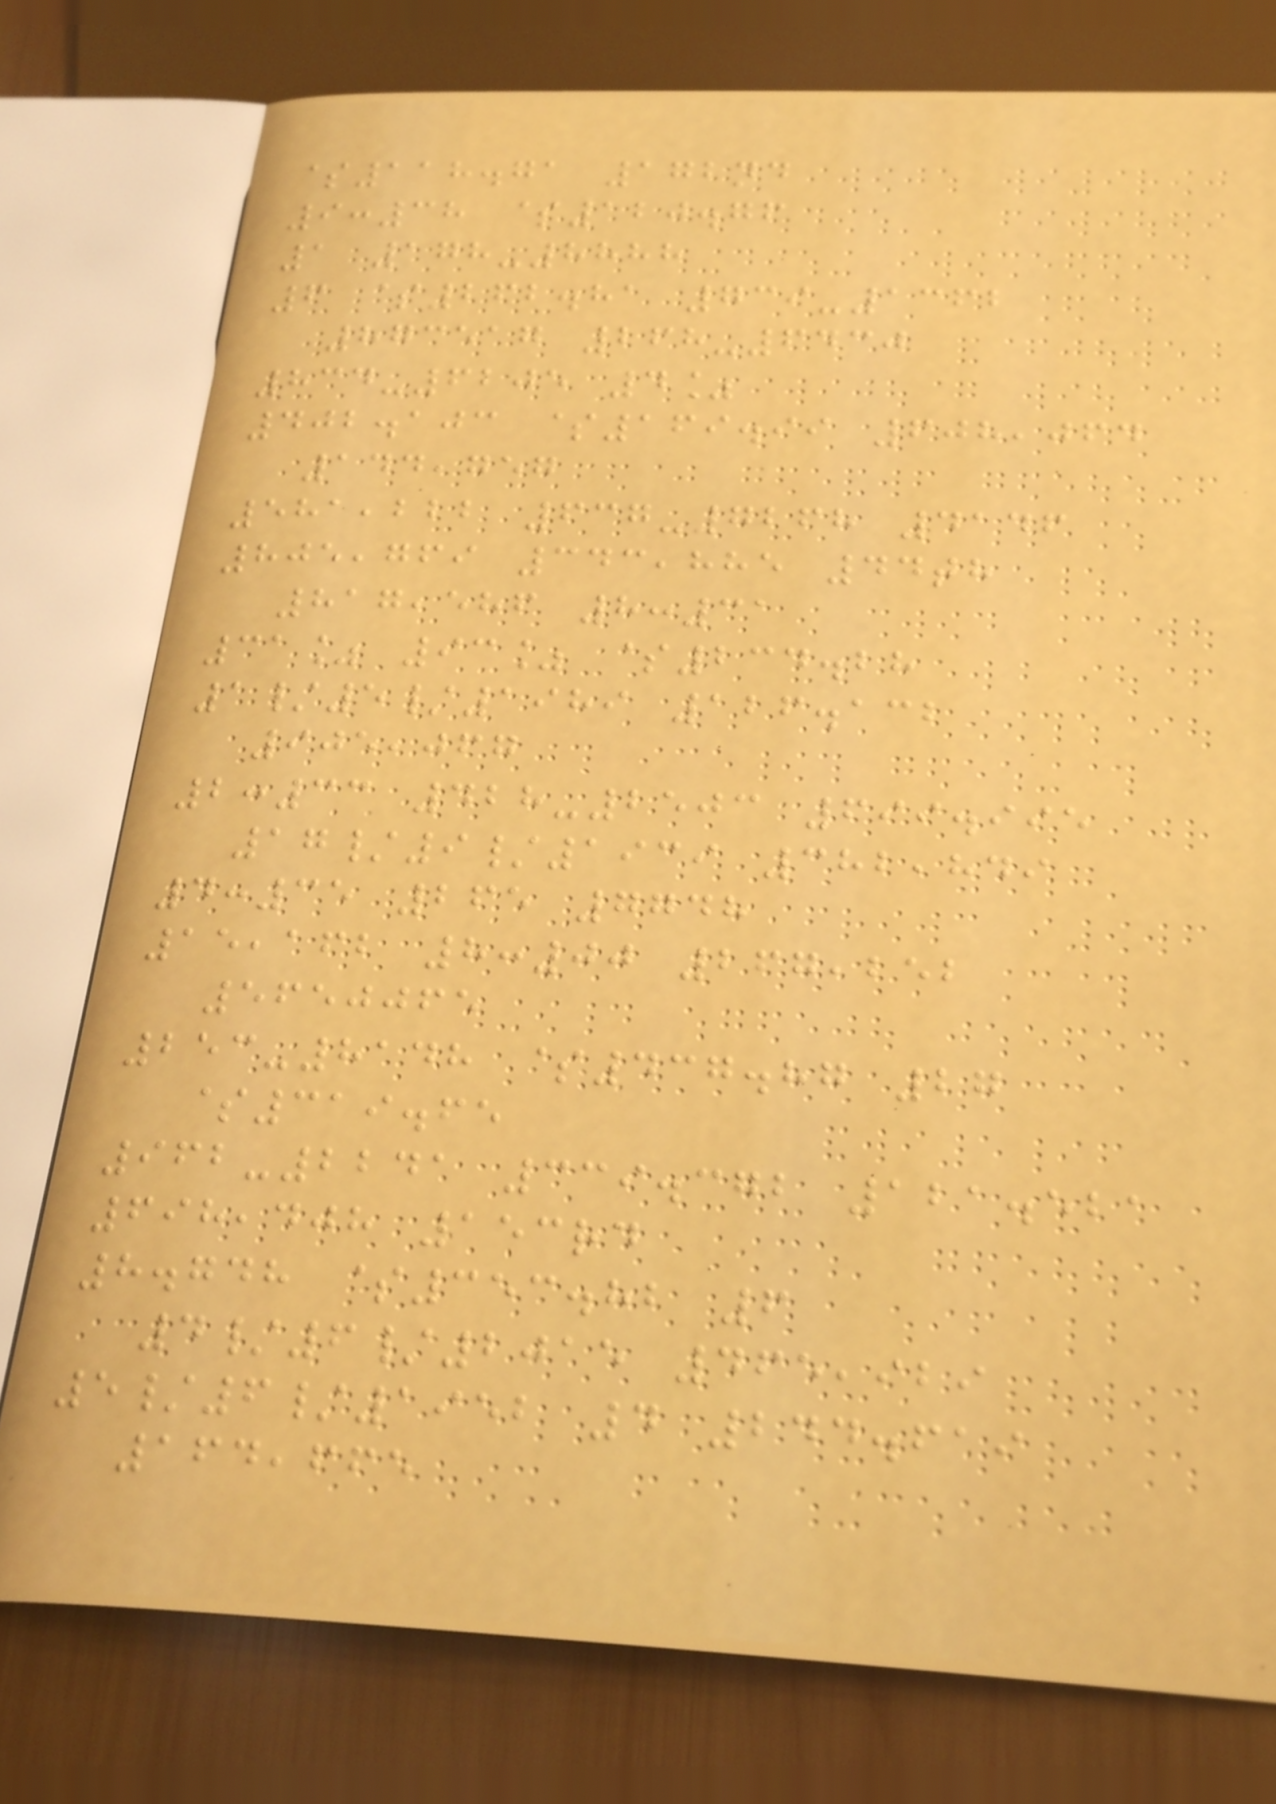$118.71 172nd
9:38 $120.76
1 178-8888
6 $262.81 739-1362
873517 268-6430
834-6205 4%
402.103 $169.99 608,064
144,757
581,222 637-7268 4146
805,769 343,885 44th
817,586 8:31
31% 93% $234.28
1/5/1989 126.132
905,067
2:33 428-2503 699.995
17/9/1939 382,849
4:35 265 7748
15,162 8:00 267,252
5650065
253-8148 $437.87 27
$319.65
962-2241 339.372 121.521
698,408 153rd
8.748 $353.82 6
4/6/2015 465,929
5/6/1952 4 244.619
164,665
